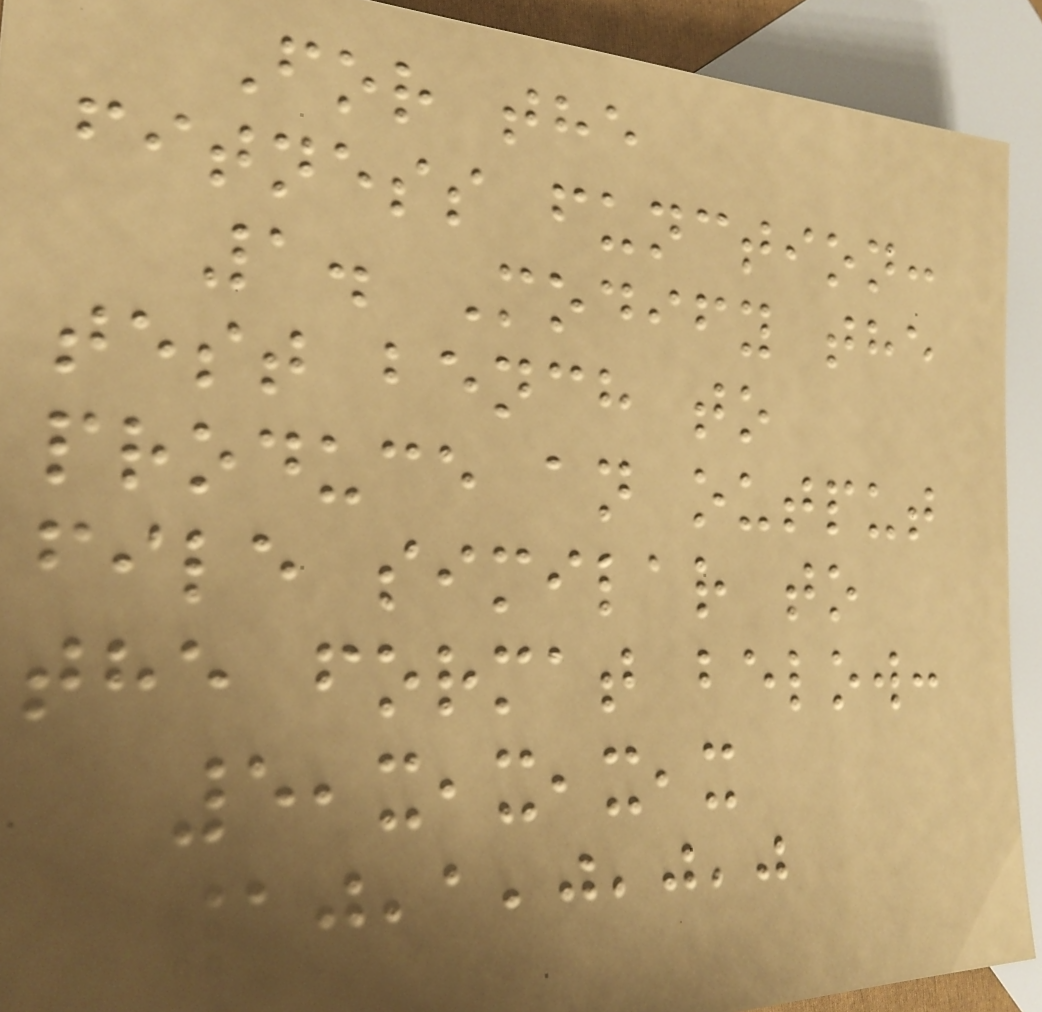For the
fitness function:
1. Modify the
test bench to
produce an output
file similar to
the format below:
5,x,x,x,x
10,1,0,0,0
